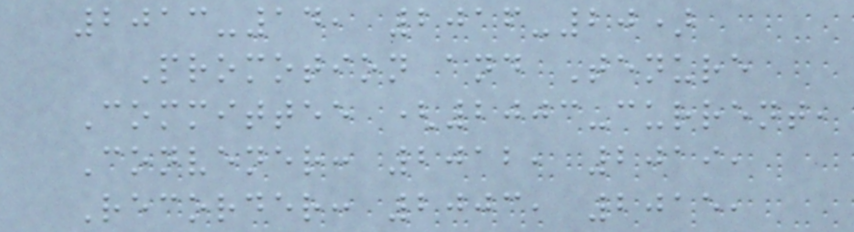2013-14, 2016-20)
Promotion and Tenure
Committee (2003-current,
Convener: 2012, 2019,
Recorder: 2003, 2015,
